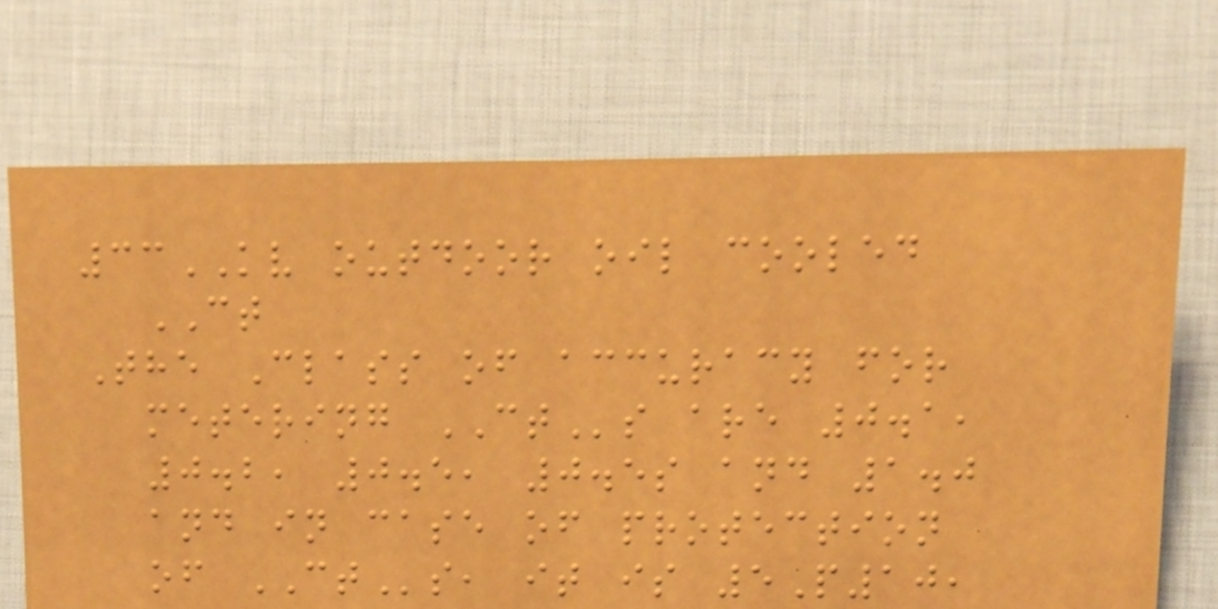33KV outdoor oil cooled
CT
The Class of accuracy for
metering CTs are 0.1,
0.2, 0.5, 0.5s and 1.0
and in case of protection
of CTs, it is 5P10,
